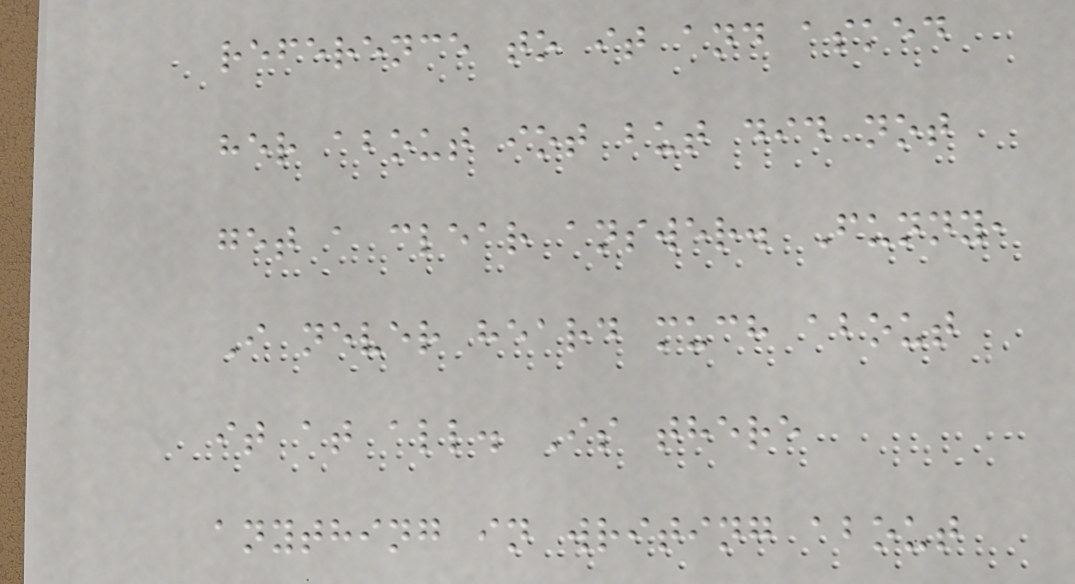reference to it and asked
her about iot but did not
get a clear answer. Funny,
I never heard much about
it at all. Is there
anything in writing about
